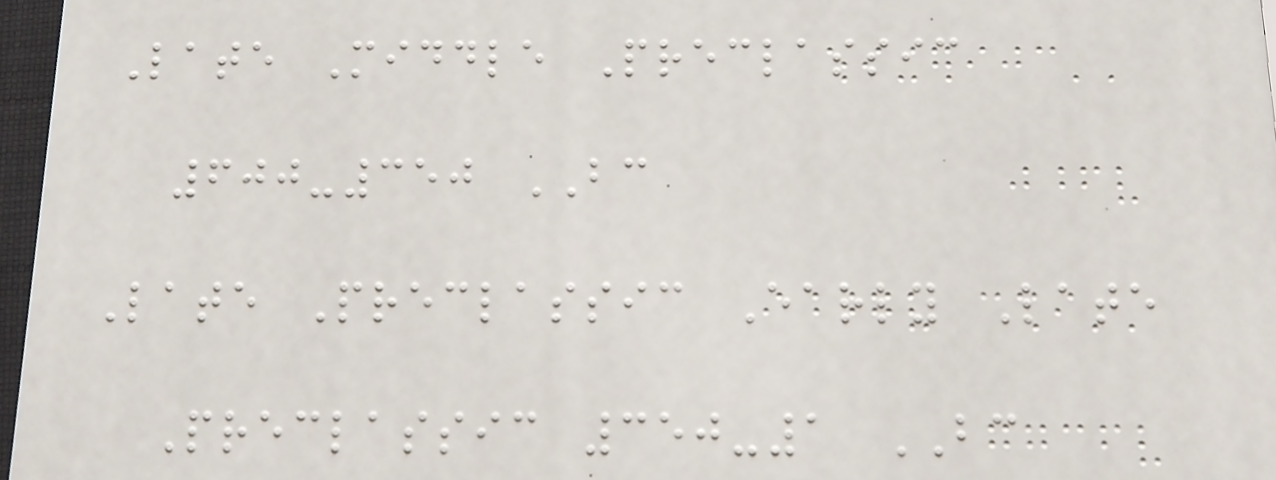Late Middle Preclassic
600-350 BC
Late Preclassic Early Late
Preclassic 350-1 BC
